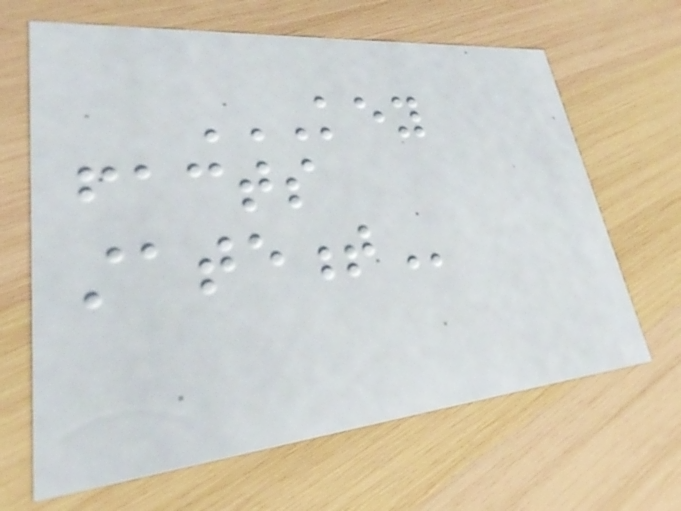KEY
FACTS
STATEMENT
